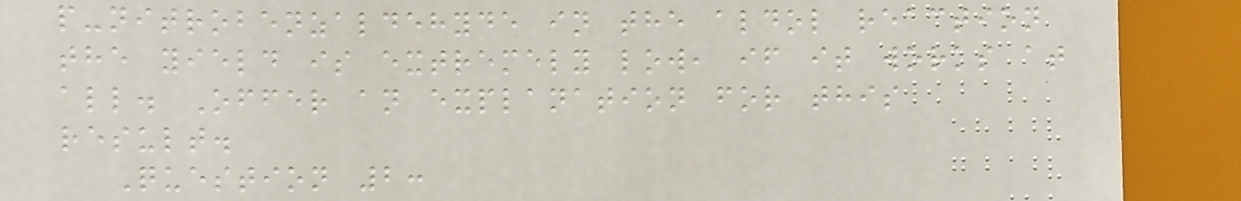p-nitrobenzaldehyde in the aldol reaction
the yield is extremely low, if it works at
all. Offer an explanation for this
result.
Question 2:
